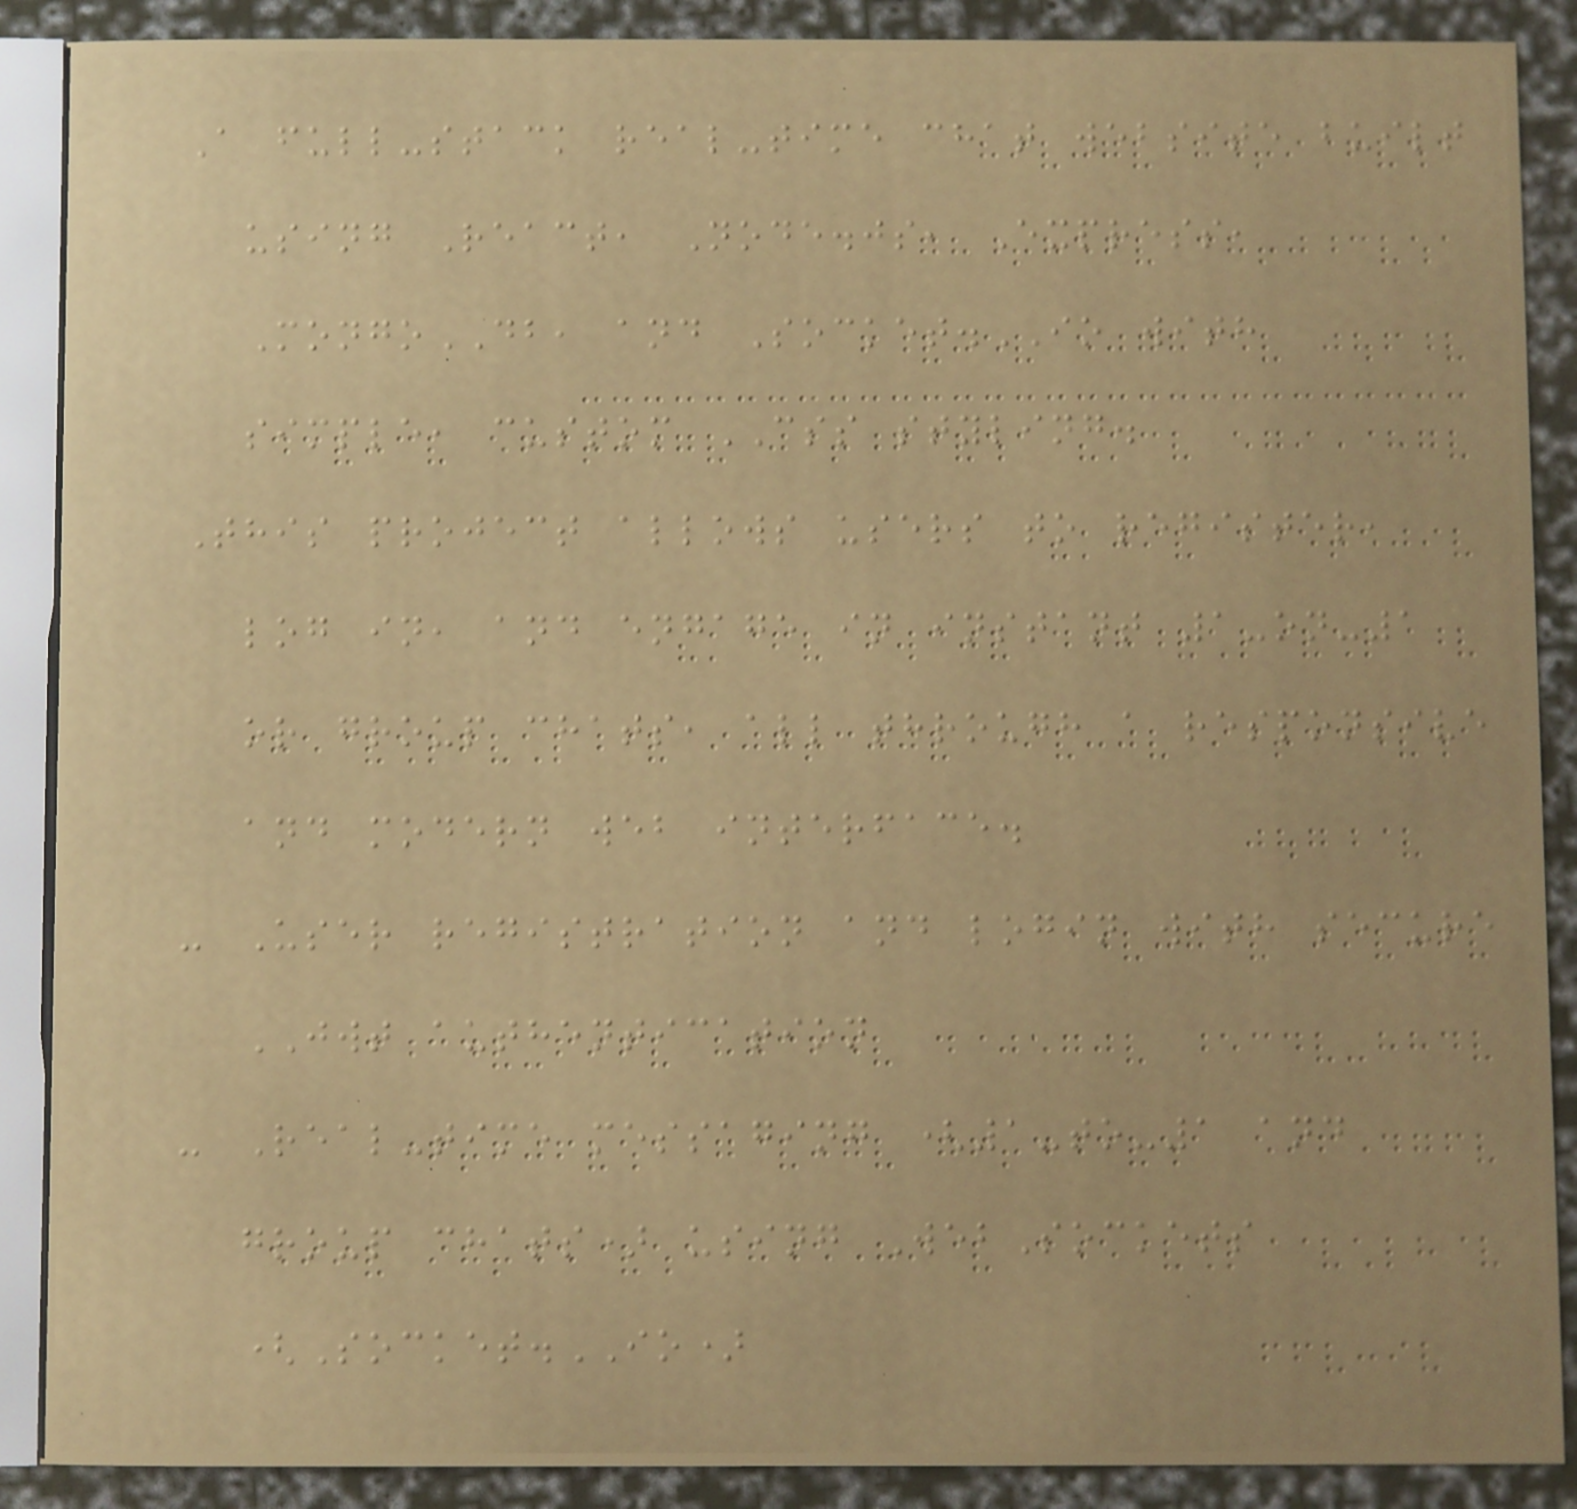A full-stack real-time chat website built
using React, Node.js, Express,
MongoDB, and Socket.IO with
simple, custom CSS styling.
This project allows users to register,
log in, and engage in instant 1-on-1
or group chats, all through a responsive
and modern web interface.
- User registration and login with secure
JWT authentication
- Real-time messaging (1-to-1 and
group chats) using WebSockets
(Socket.IO)
